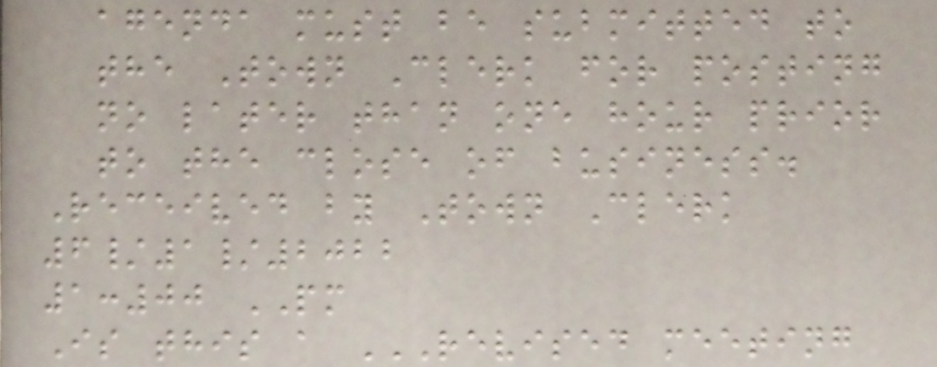agenda must be submitted to
the Town Clerk for posting
no later than one hour prior
to the close of business.
Received by Town Clerk
6/1/2022
1:00 PM
Is this a REVISED MEETING
